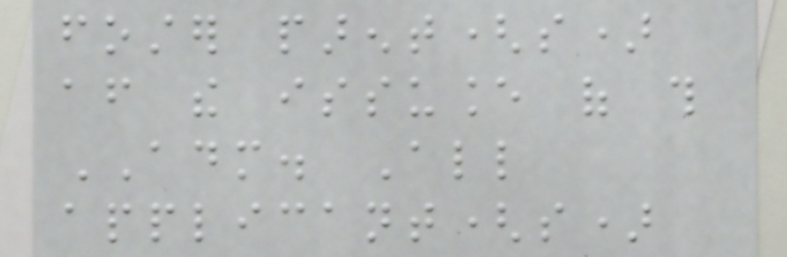foster parent(s)
after the issuance of this
ADM. All
applicant(s)
